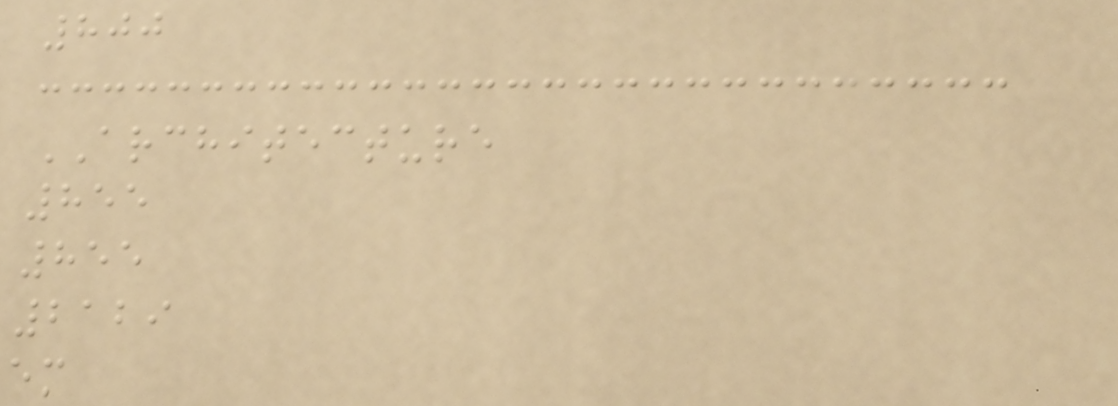800
ARCHITECTURE
855
855
2129
em
